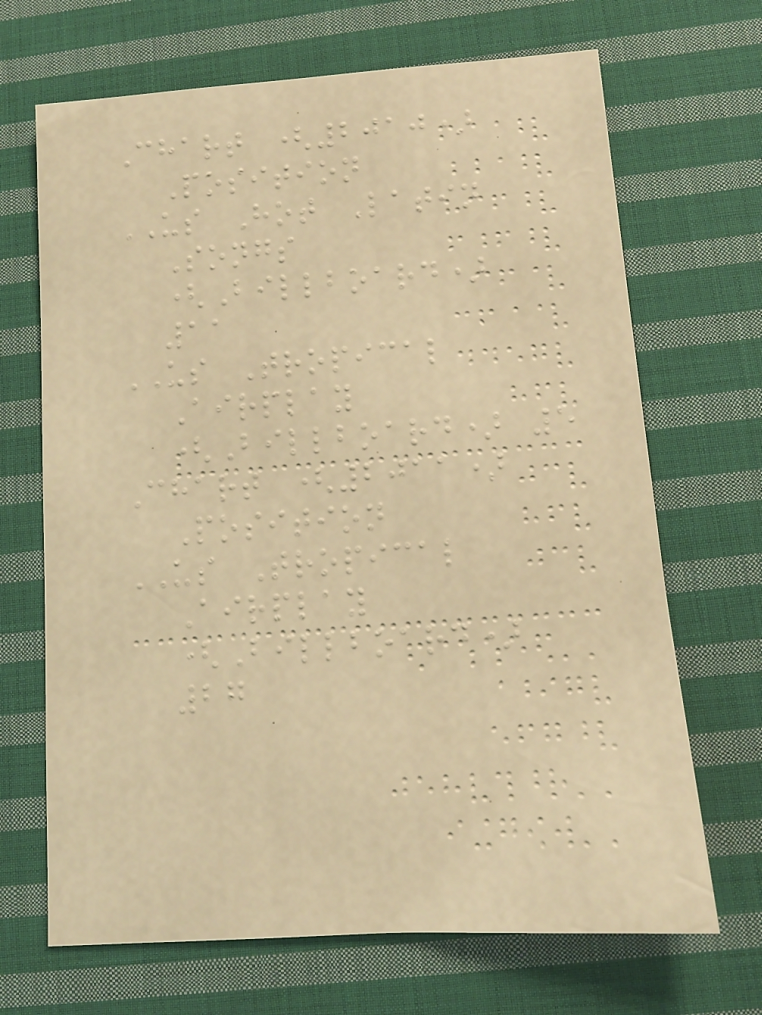Chart (2010)
Position
US Hot Latin
Songs
(Billboard)
11
US Tropical
Airplay
(Billboard) 5
Chart (2011)
Position
US Tropical
Airplay
(Billboard)
27
